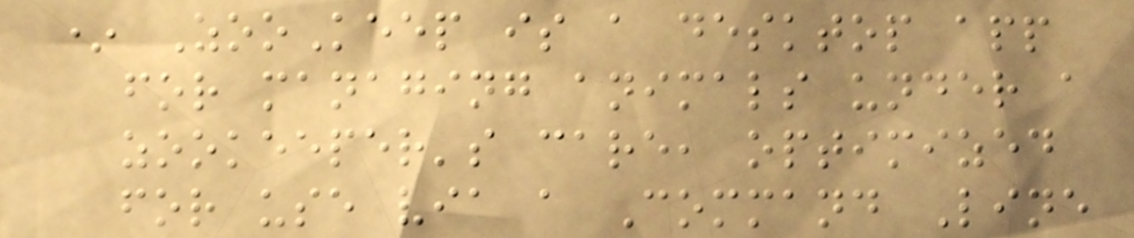* ZooKeep is a desktop app
for managing animals under a
zookeeper's care, optimized
for use via a Command Line
